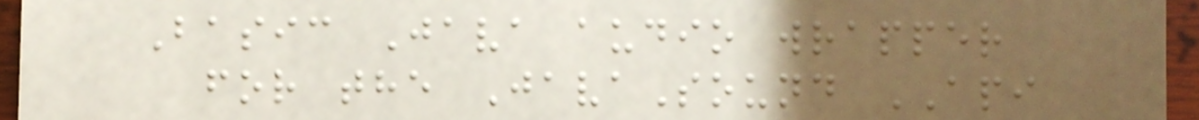Basic Java audio wrapper
for the JavaSound API
